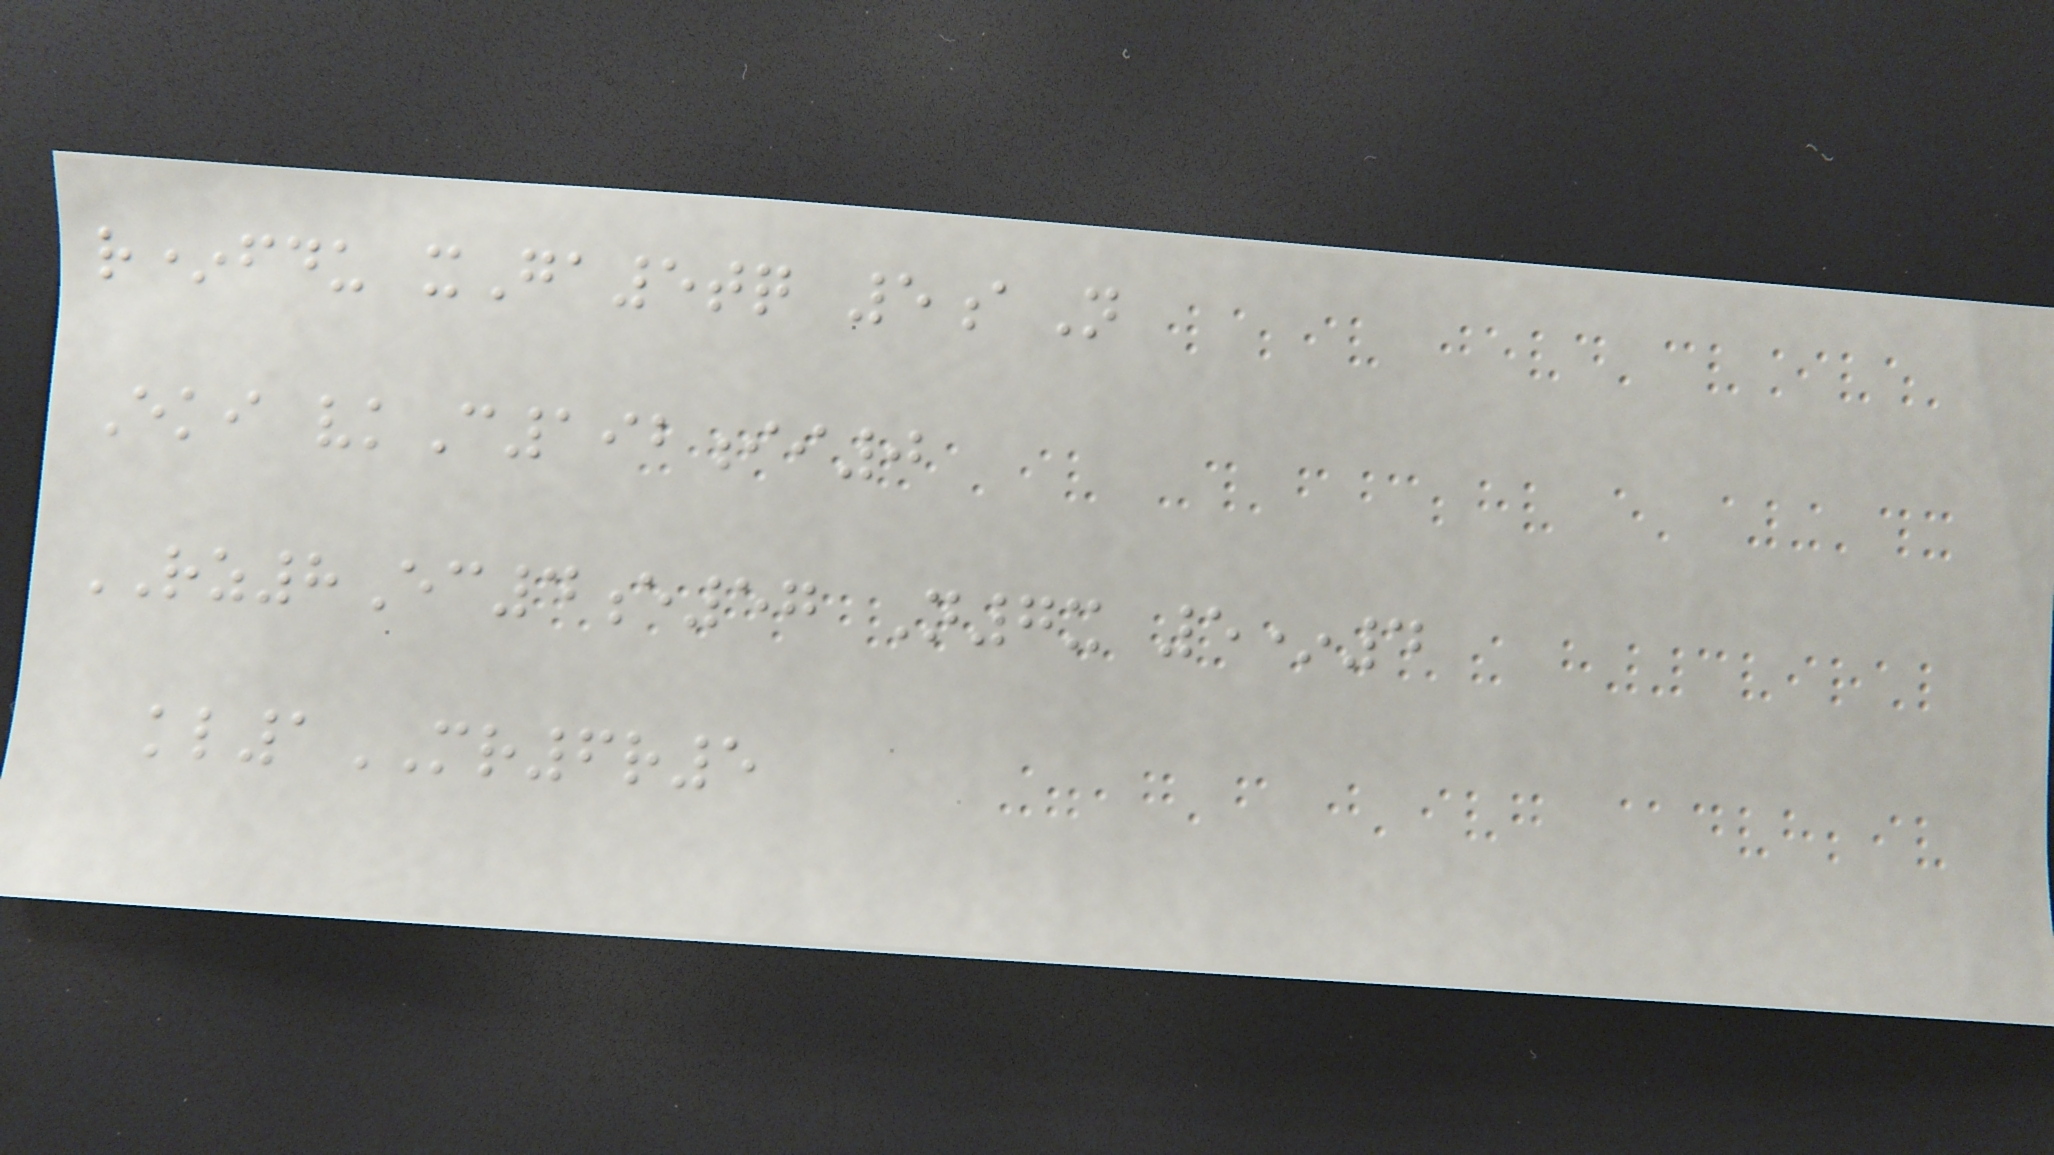r*fdu xGa5tq 5aN
Eki vkC192ii0
RZ8Ec4e57 N7x 5*4
kl1MR6r5
